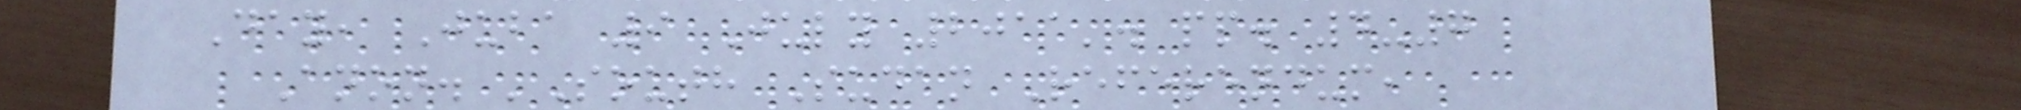Day, Juba 9 July 2011'. pp. 4-7
Anon. 'South Sudan Referendum,
